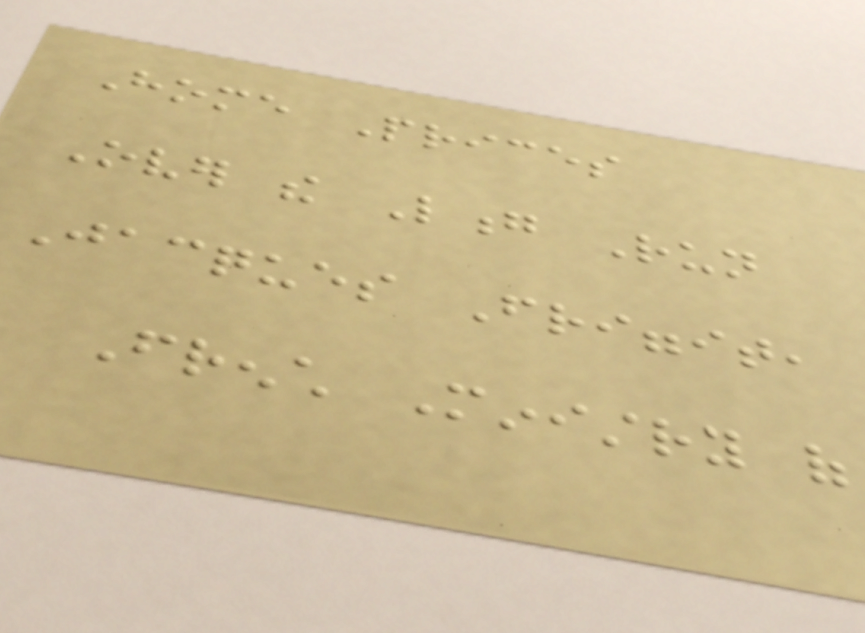Home Prices
Over the Long Run
Jacques Friggit,
French Ministry of
